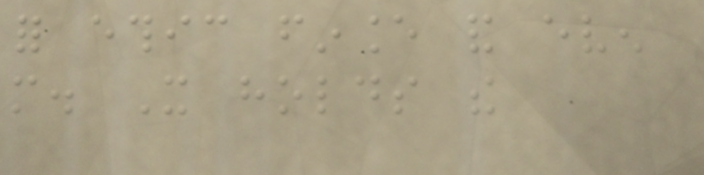for ethic finance and even
more. It holds the
